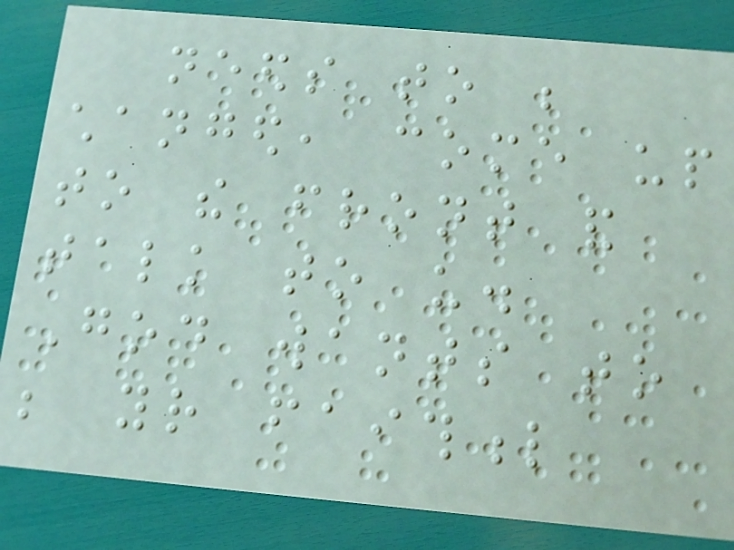needs to be
changed, come up
to the front and
talk to us.
God wants to
be your faithful
